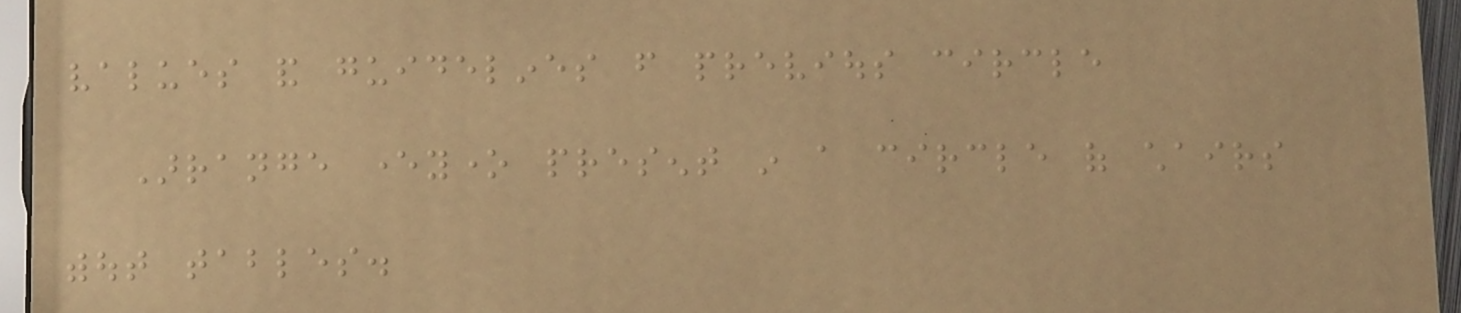values and guidelines from previous circle
Arrange everyone present in a circle of chairs
without tables.
